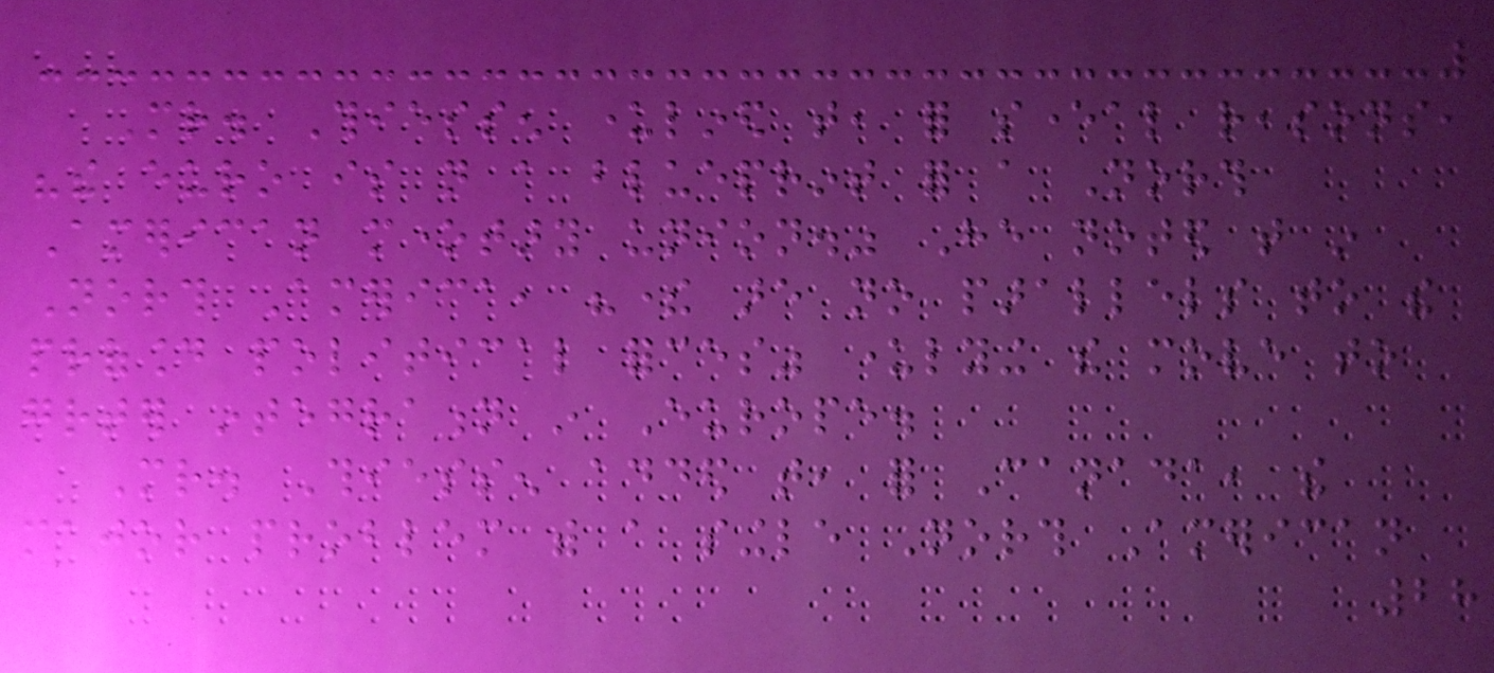Mr. Thiessen underlined that, for several reasons,
"the euro is not a blueprint for a North
American monetary union." He noted that in
North America, "there are no parallels to the
profound political forces" underlying the move to
greater integration in Europe.
Mr. Thiessen added that, for Canada, the
major problem with a single North American
28
